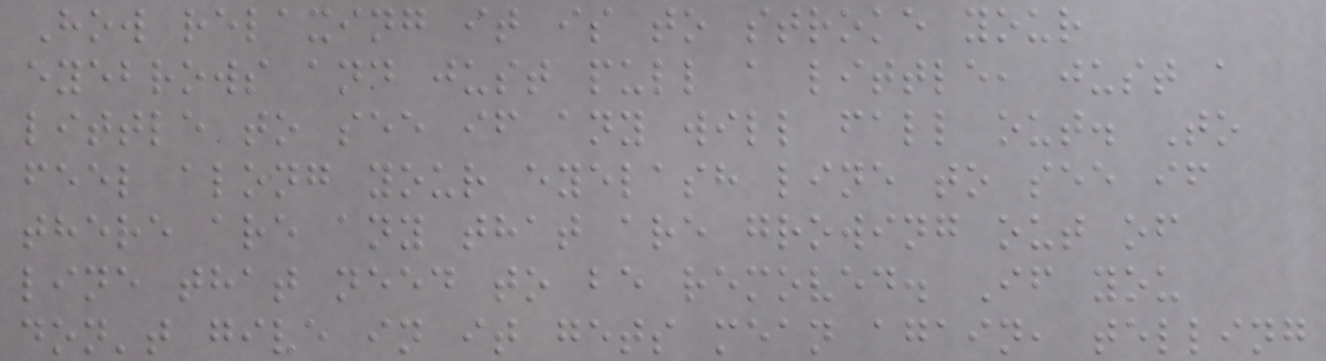How relaxing it is to stroke your
eyebrows and just pull a little, just a
little to see if any will fall out. To
feel along your eyelash line to see if
there are any that are growing out of
line that need to be removed. If you
don't give in it gets mean again, telling
